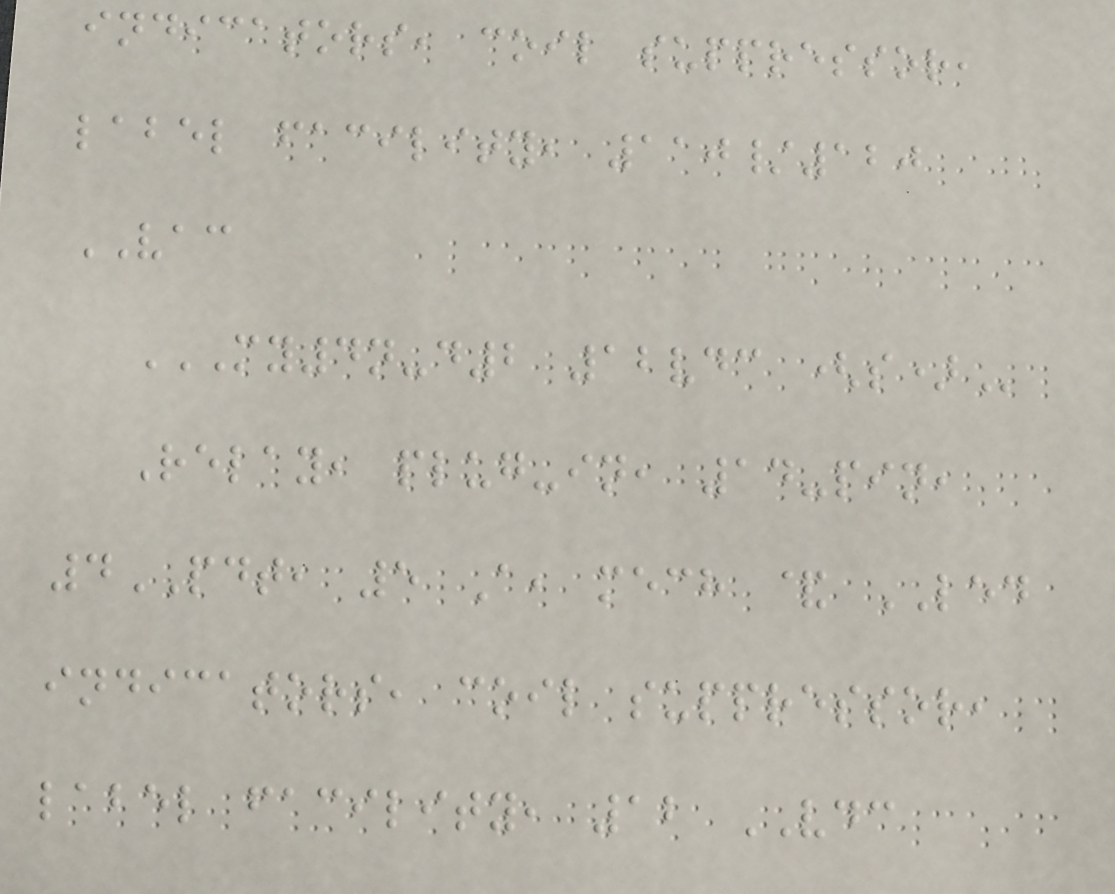indicators, coil suppressor,
label facility, 110/120
VAC
MY4N-D2 12VDC (S)
Relay, plug-in, 14-pin,
4PDT, 5 A, mech & LED
indicators, coil suppressor,
label facility, 12 VDC
